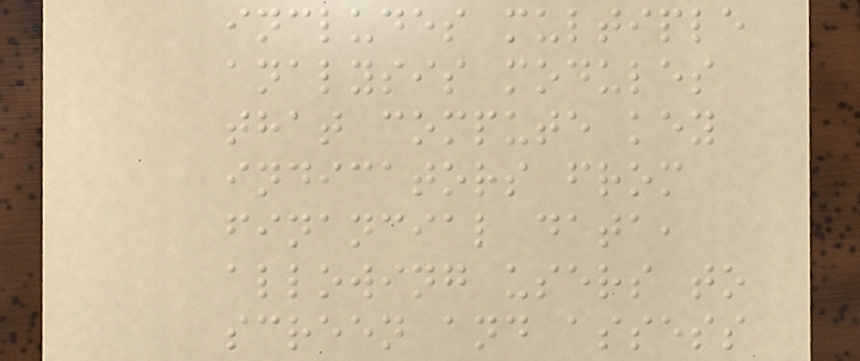includes multiple
analysis modules
that compute key
indicators from
financial data,
allowing users to
screen and assess
